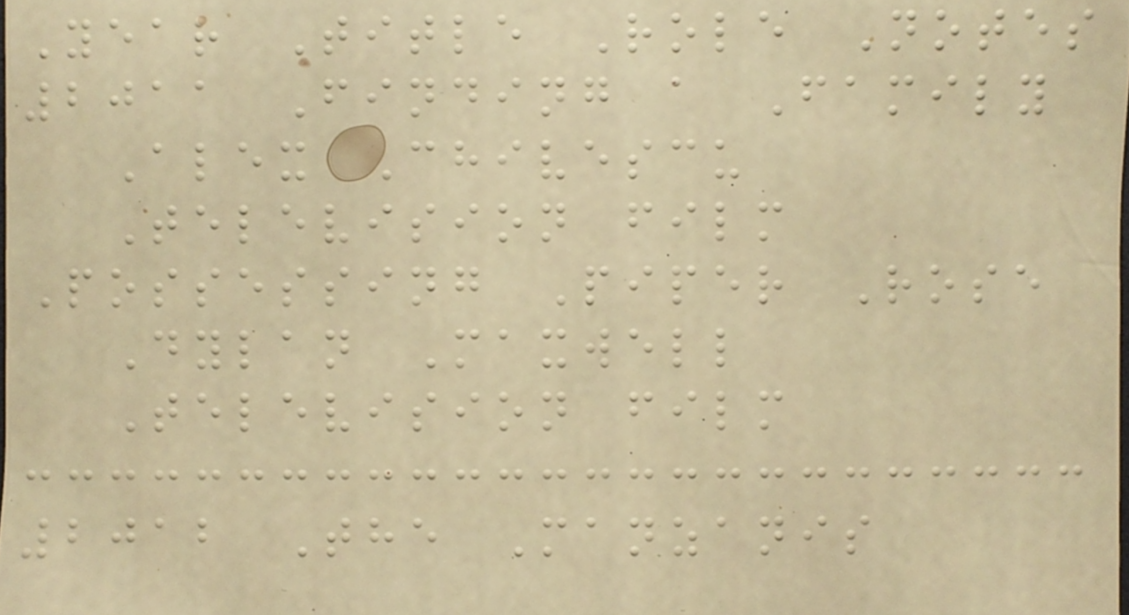Year Title Role Notes
2011 Finding a Family
Alex Chivescu
Television film
Possessing Piper Rose
Dylan Maxwell
Television film
2012 The Manzanis
